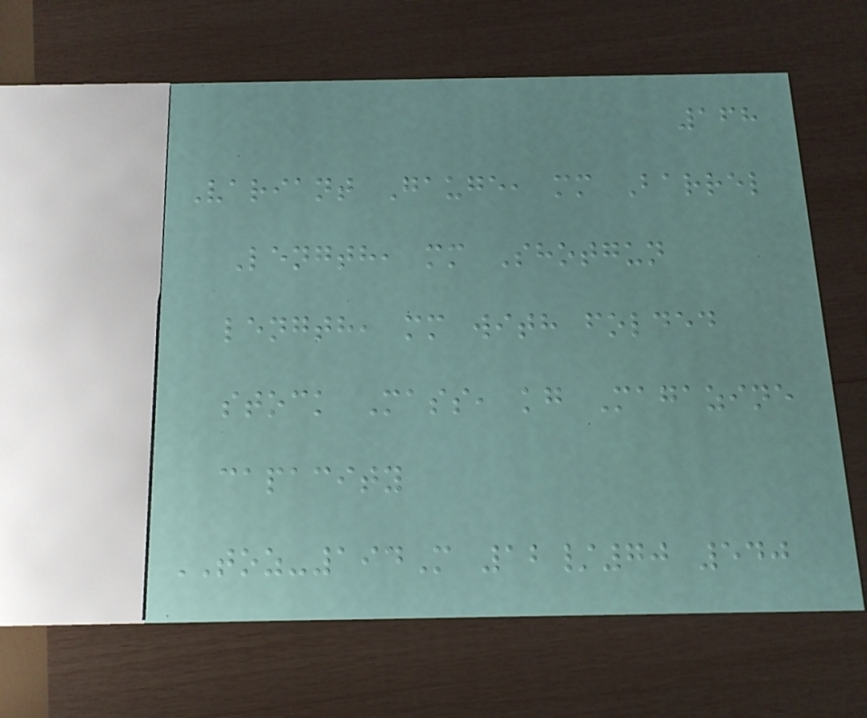168
Variant Gauge, mm Barrel
Length, mm Shotgun
length, mm with folded
stock Mass, kg Magazine
capacity
TOZ-194M 12/70 540
